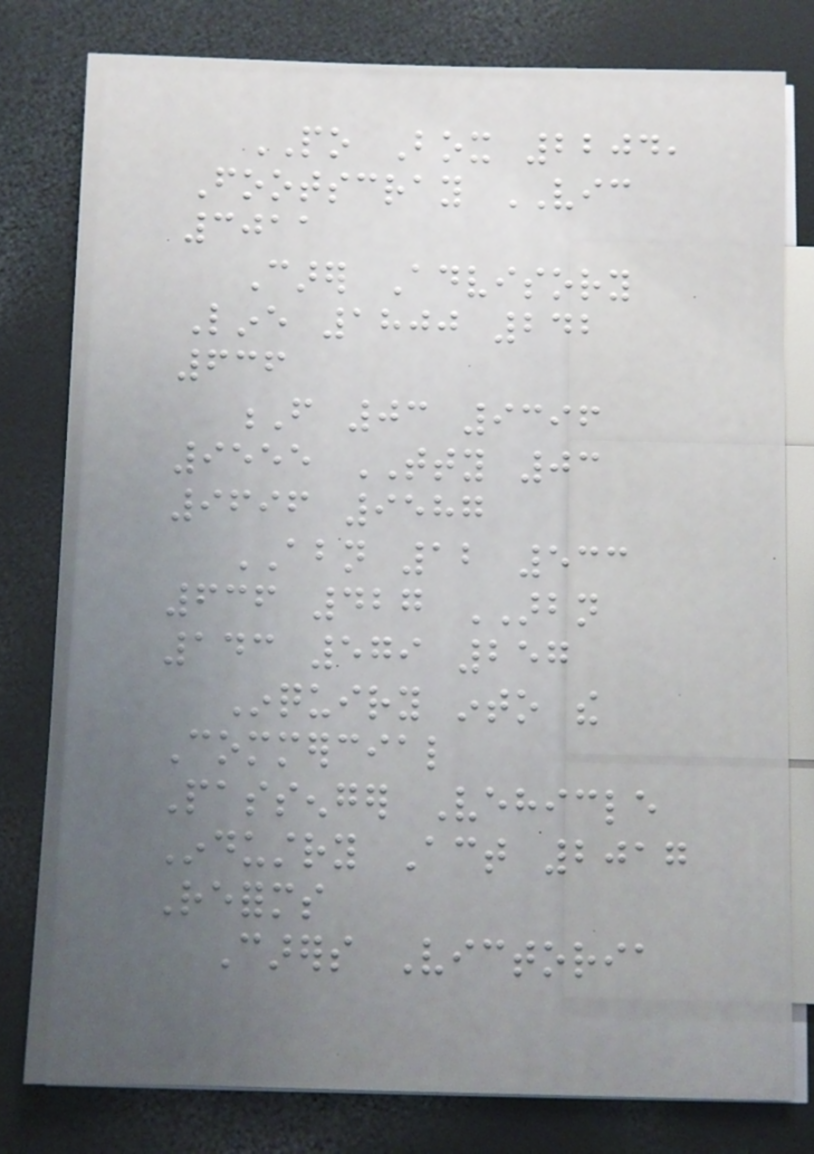PO Box 2204,
Footscray VIC
3011
Carer Advisory
Line 1800 242
636
F 03 9396
9555 TTY 03
9696 9587
ABN 12 533
636 427 ARBN
143 579 257
Inquiry into the
Commercial
Passenger Vehicle
Industry Act 2017
Reforms
Carers Victoria
